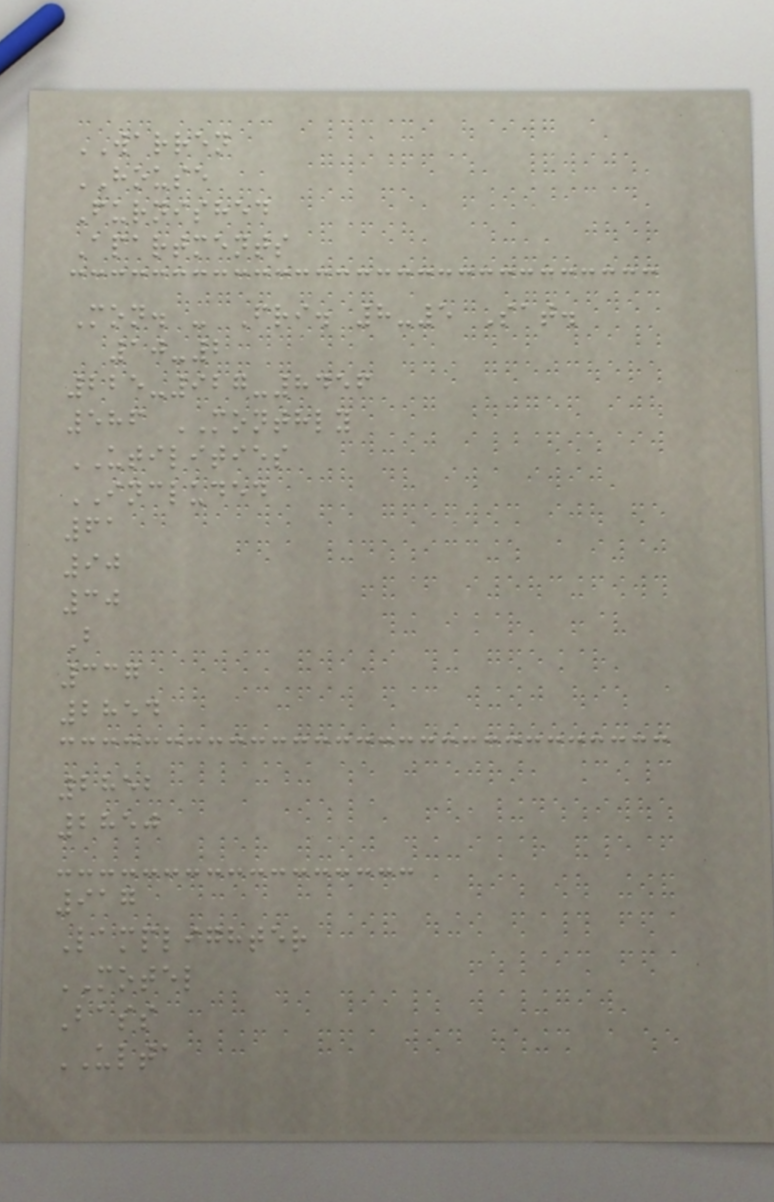WARREN
HOUSE
Furnished
Apartments
Mon. - Fri. 8-5 Sat.
10-2
225-927-8456
586 MONTHLY
UTILITIES
INCLUDED
61
90
30
B
337
2854
2852
2850
917
Lamplighter
MOTEL
Bass
ULTA
